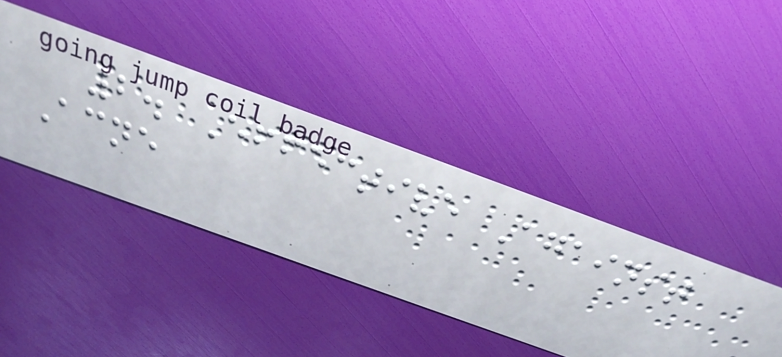2. Effective Against
Acne
